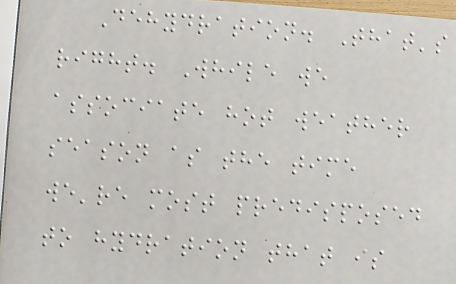Dehydration. That's
right. While we
associate hot weather
season as the time
we're most predisposed
to hydration that is
